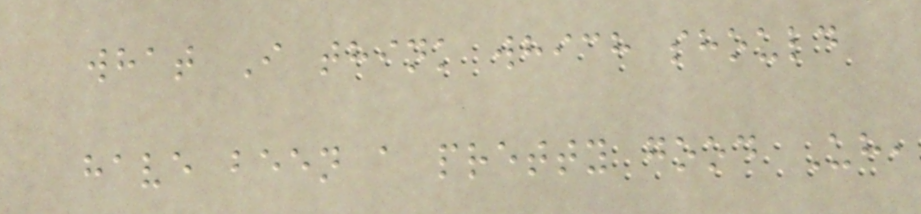what I think which should
have been a pretty good Uh,
